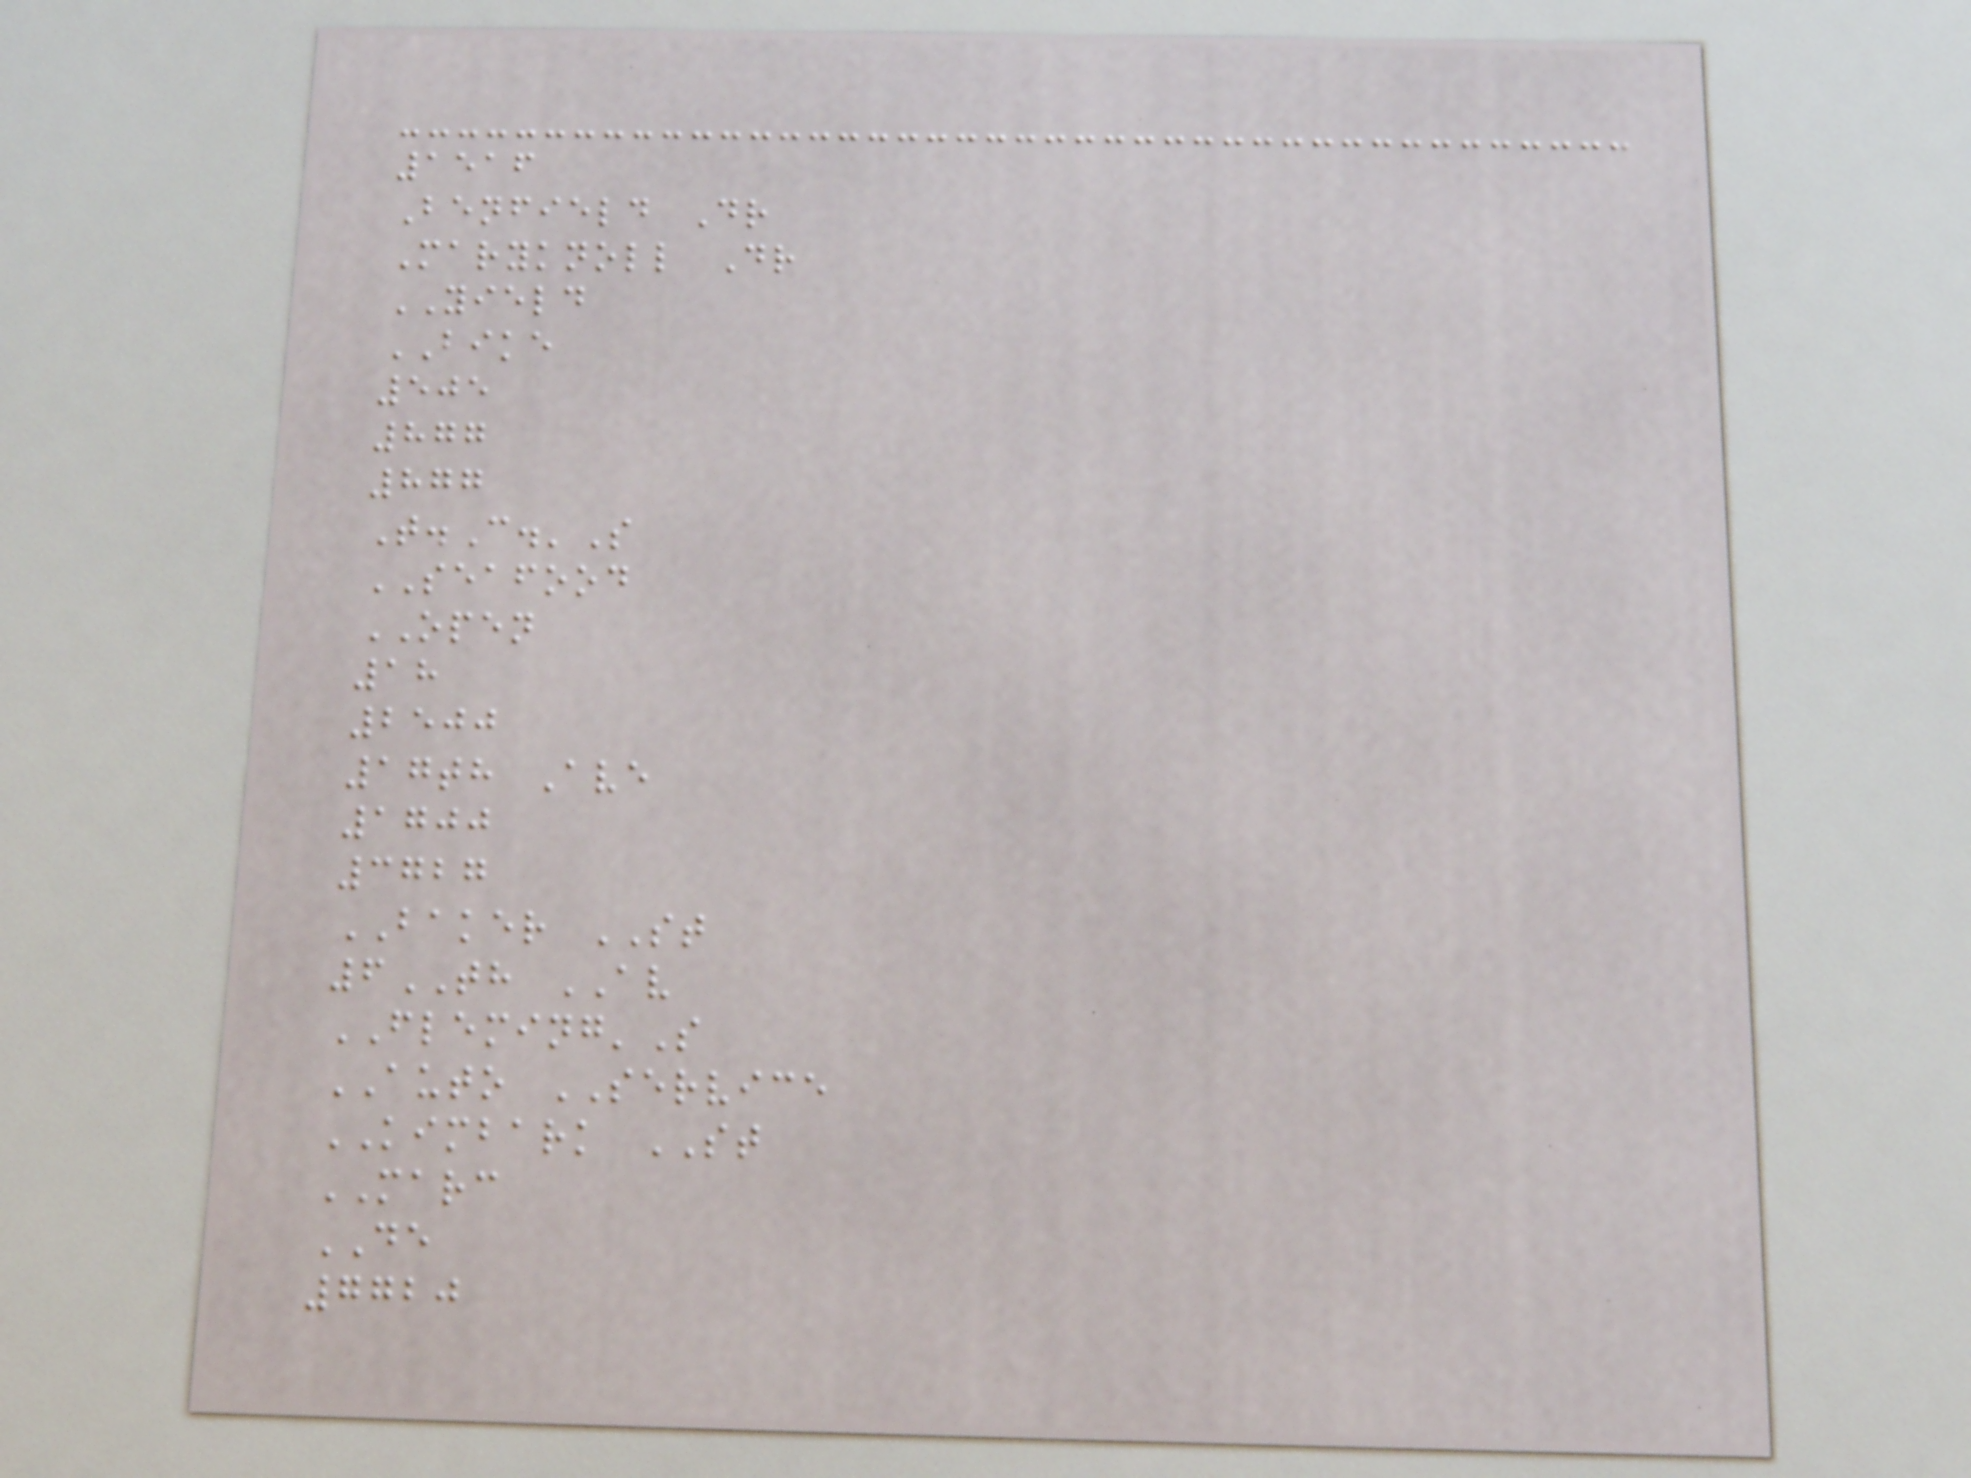1516
Benfield Dr
Maryknoll Dr
YIELD
BIKE
505
877
877
T.C.'S
SEAFOOD
OPEN
18
2500
17th Ave
1700
3727
BAKER ST
6TH AV
FLEMING'S
AUTO SERVICE
KIMBARK ST
MARC
DE
7720
